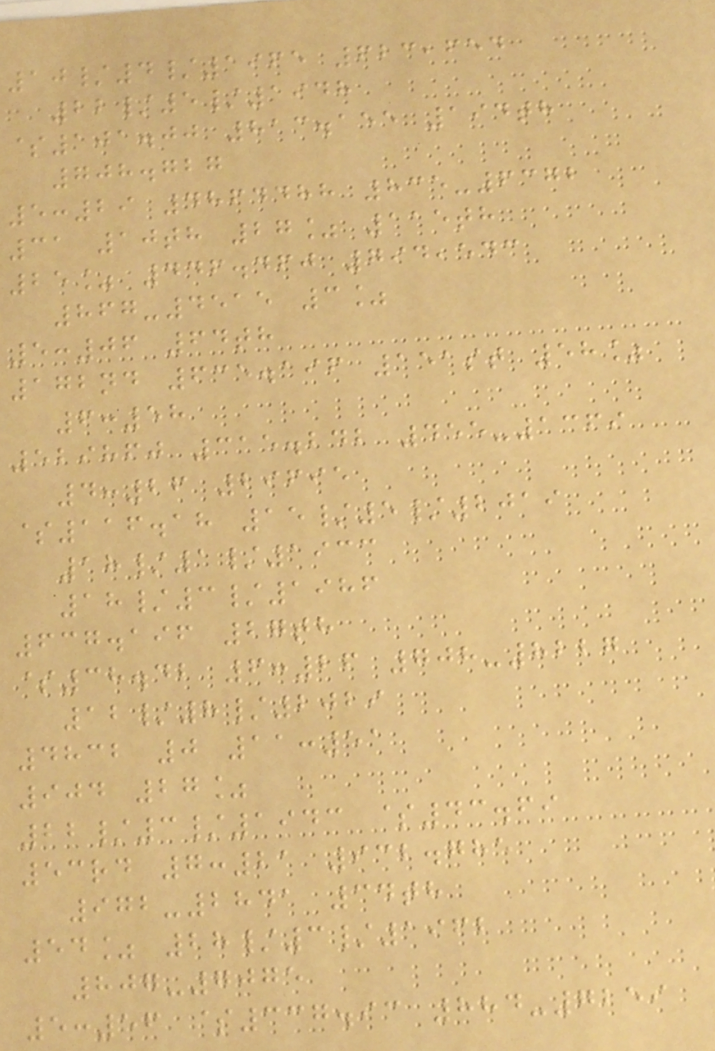10/4/1965 623,654
22/5/1948
$101.00 813.155 194th
708.727
5:29 4864488 835-6372
31 10th 27% 115th
25% 446.460 794,543
867-4515 3%
5:06 64th
172nd 635.196 151st 58%
6:58
529860 315.242 455-1369
4:26 29695
$116.18 15/5/2019
18/1/1933
18/3/1986
637.196 27th
$38.42 6:26 708-8227
12/8/2029
4832 0 11:51
904 27%
22/3/1943 $43.69
53rd 7:21 932.785
972-2841 34th
54% 28/3/1962
807-7075
5:56 $337.93 884-7259
